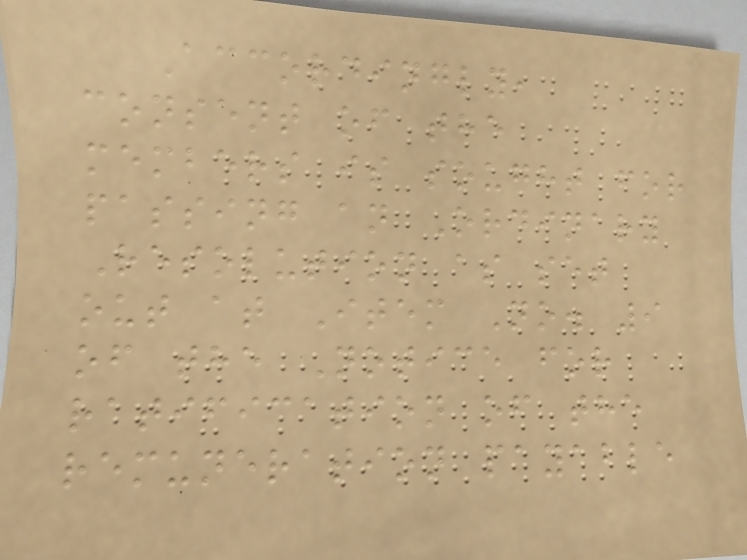Accordingly,
consent of the
members is sought for
passing an Ordinary
Resolution as set
out at Item No. 9
of the Notice for
ratification of the
remuneration payable
